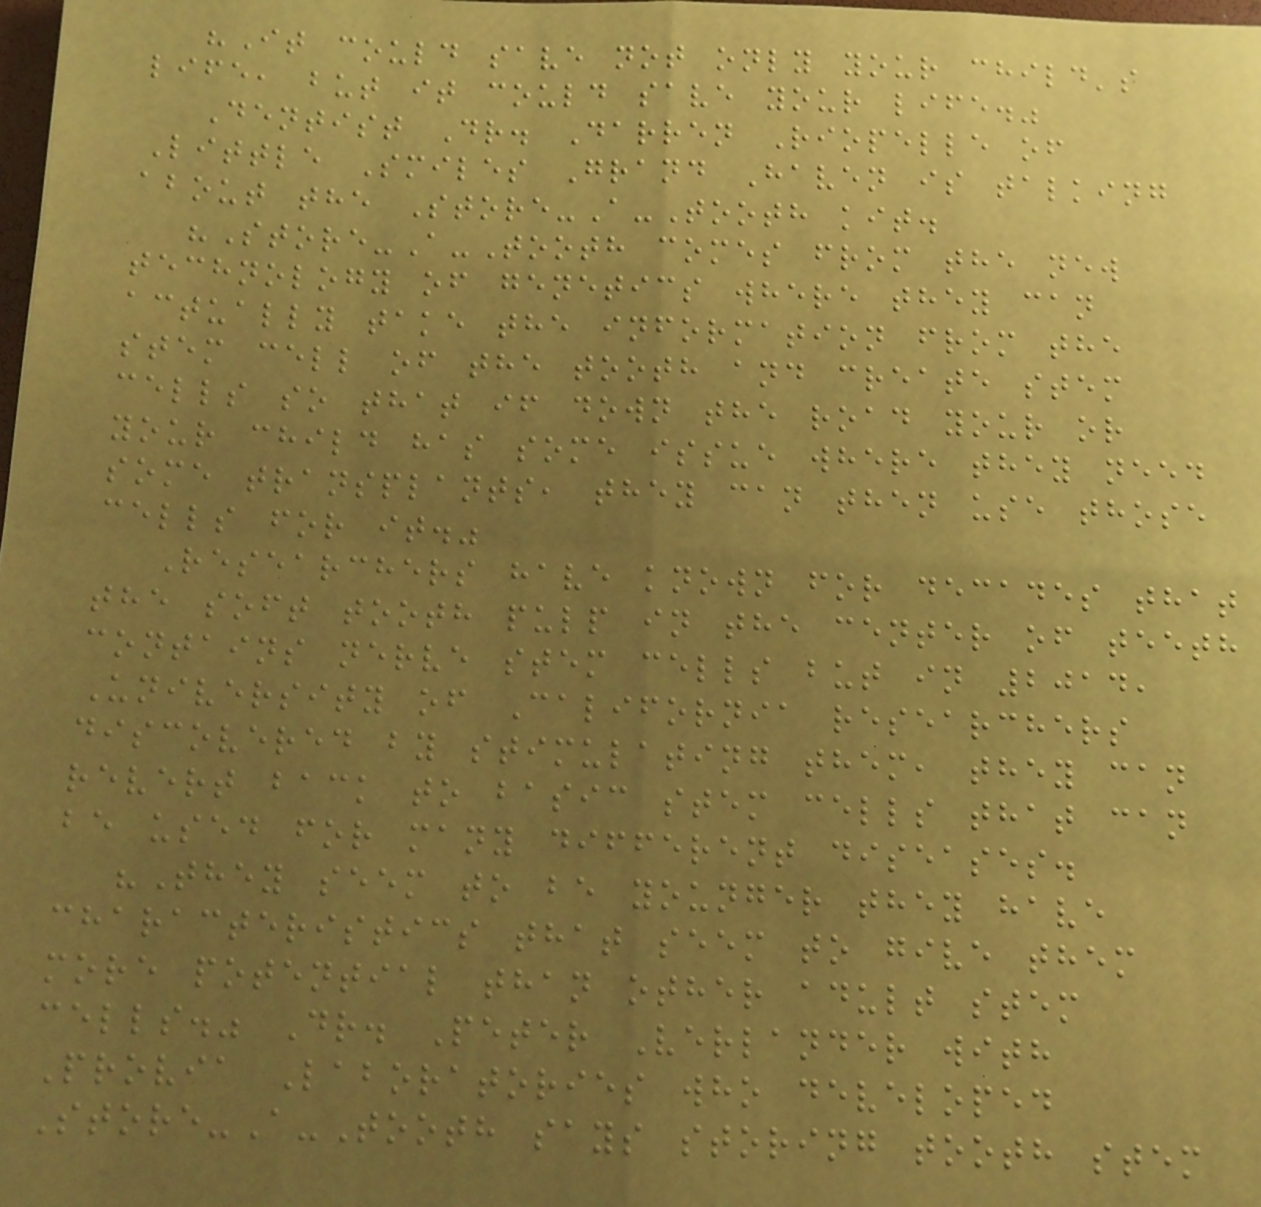"It could save not only your child's
life, but it could save your life."
Dentist Dr. Darren Riopelle of
Little Smiles Grand Haven is talking
about the Store-A-Tooth kit.
"Store-A-Tooth comes from the new
technology of genetics where they can
actually take the information from the
stem cell of the tooth and create stem
cells so that if down the road your or
your child has some issue where they need
some transplants, they can then use those
cells for it."
Researchers have known for decades that
the soft tooth pulp in the center of teeth
contains nerve stem cells but in 2014,
University of California researchers
discovered by stimulating them, they can
revert back to basic stem cells that can
be used for many different diseases.
"They seem to be younger they have
characteristics that seem to give them
more potential than other adult stem
cells." Dr. Peter Verlander with
Provia Laboratories who developed
Store-A-Tooth says storing tooth stem
